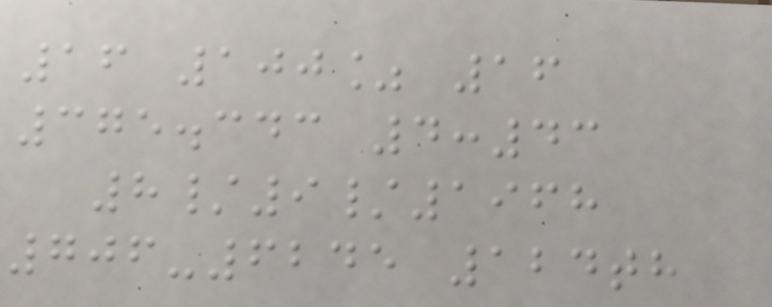16 100% 16
375.343 4:43
8/9/1968
706-6245 124th
